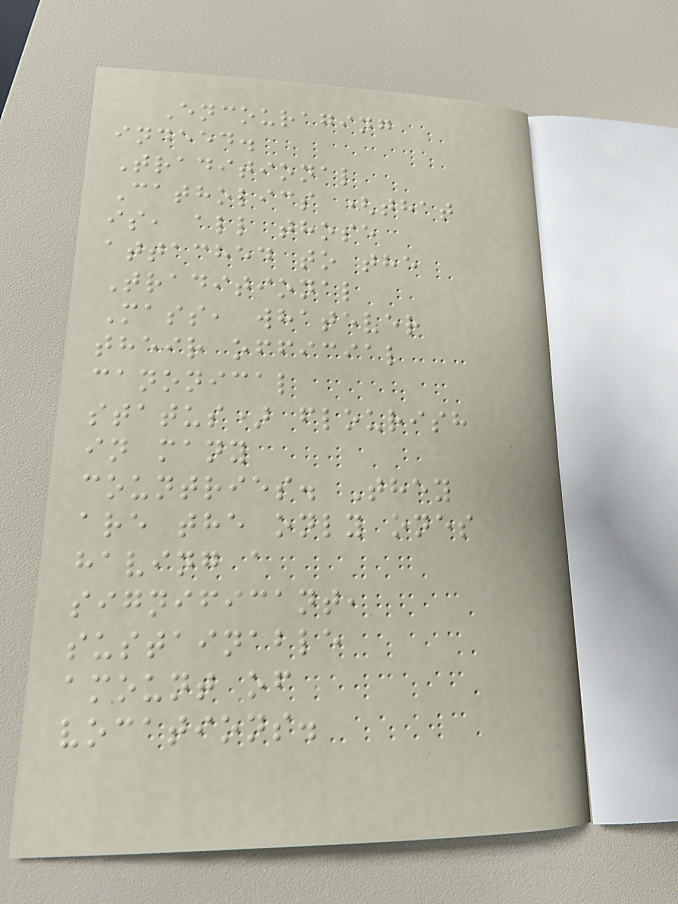Encouraging
indeed.
Traditional
Catholics (that
is, all those
attached to the
Traditional
Mass, whatever
their official
canonical
status) flourish
in many
countries. They
are the only ones
having a
significant,
sustainable
amount of
vocations.
